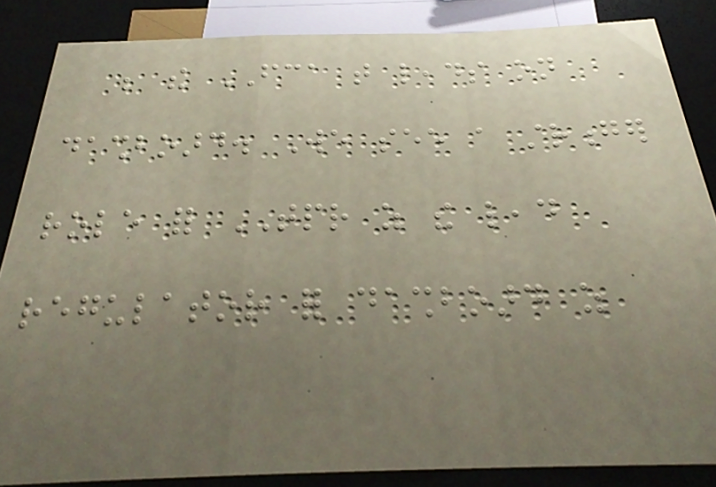be the FCA that leads on
dashboard. We see a stronger
role for TPR as the lead
regulator for dashboard as
